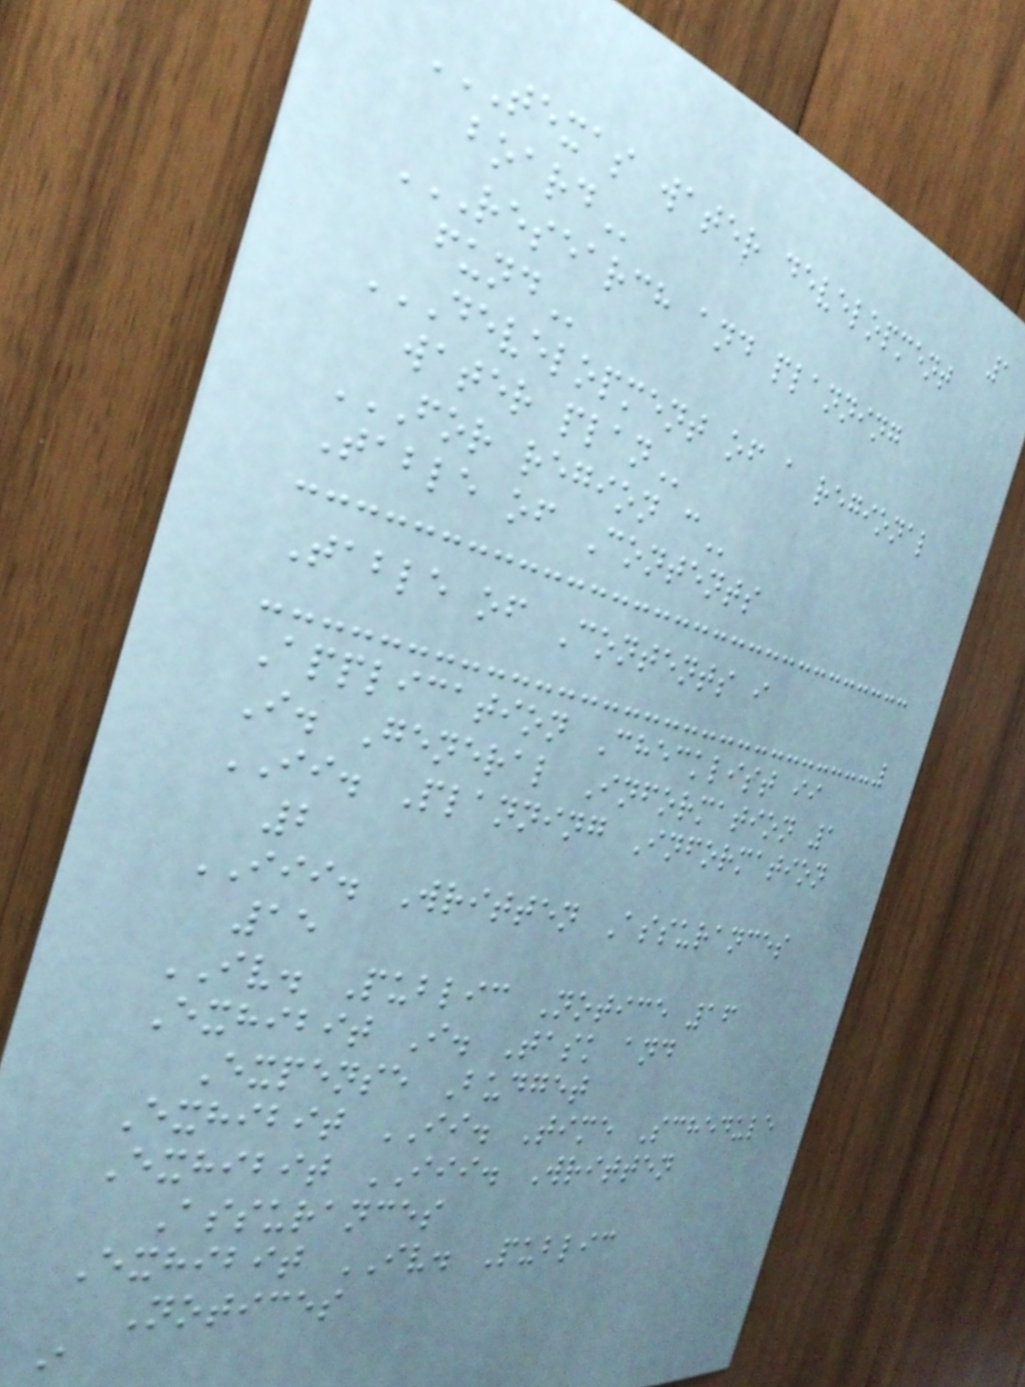1
TEXAS WATER DEVELOPMENT
BOARD
RESEARCH AND PLANNING
FUND
DEVELOPMENT OF A REGIONAL
WATER PLAN
FOR REGION C
Table of Contents
Table of Contents i
Application Checklist ii
I. General Information 1
II. Planning Information
2
III. Written Assurances
15
IV. Public Notice 16
Exhibit I. Task and
Expense Budget
Exhibit II. Time Schedule
Exhibit III. Written
Assurances
Exhibit IV. Public
Notices
i
